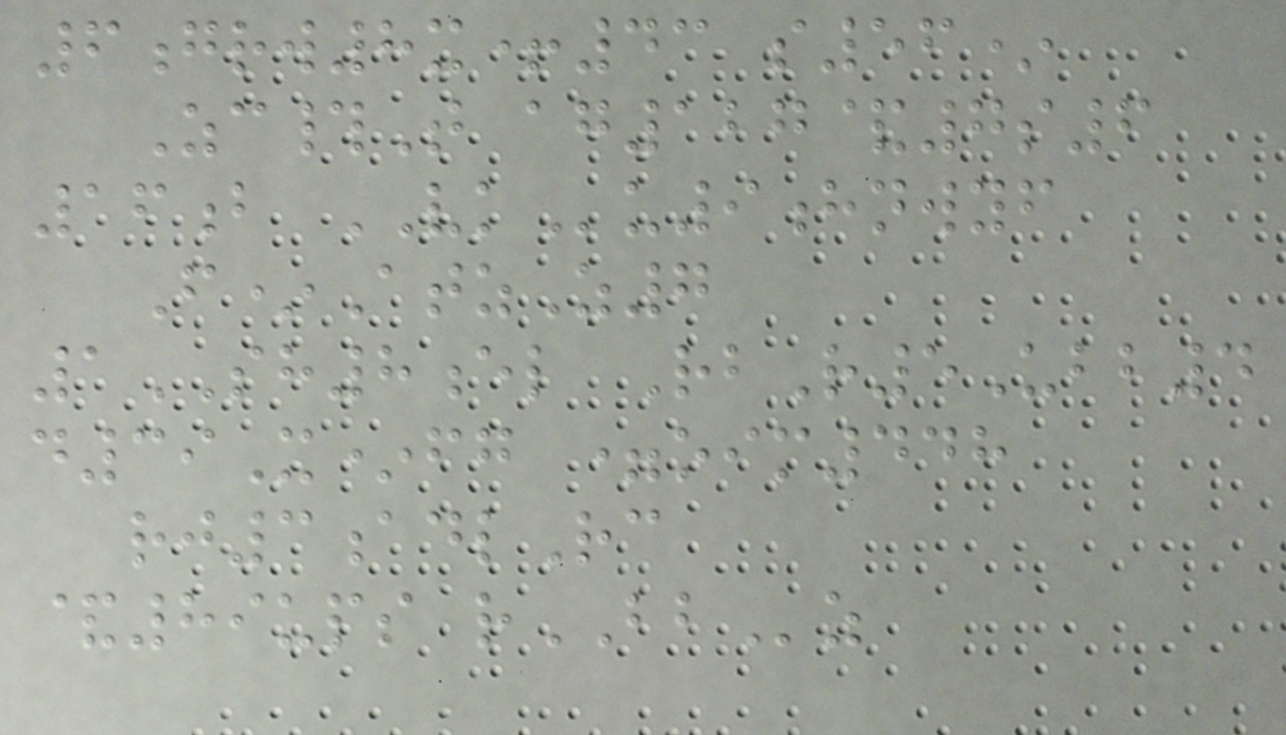6grw8x+43 s56*
Zc#T ag127&7s6
16b VKu9hnwyf
F*AtzZ7
1SH8el RbR5Ubb4
d39X*fg =oim448
rj3adlRc
&89ups rBBz
